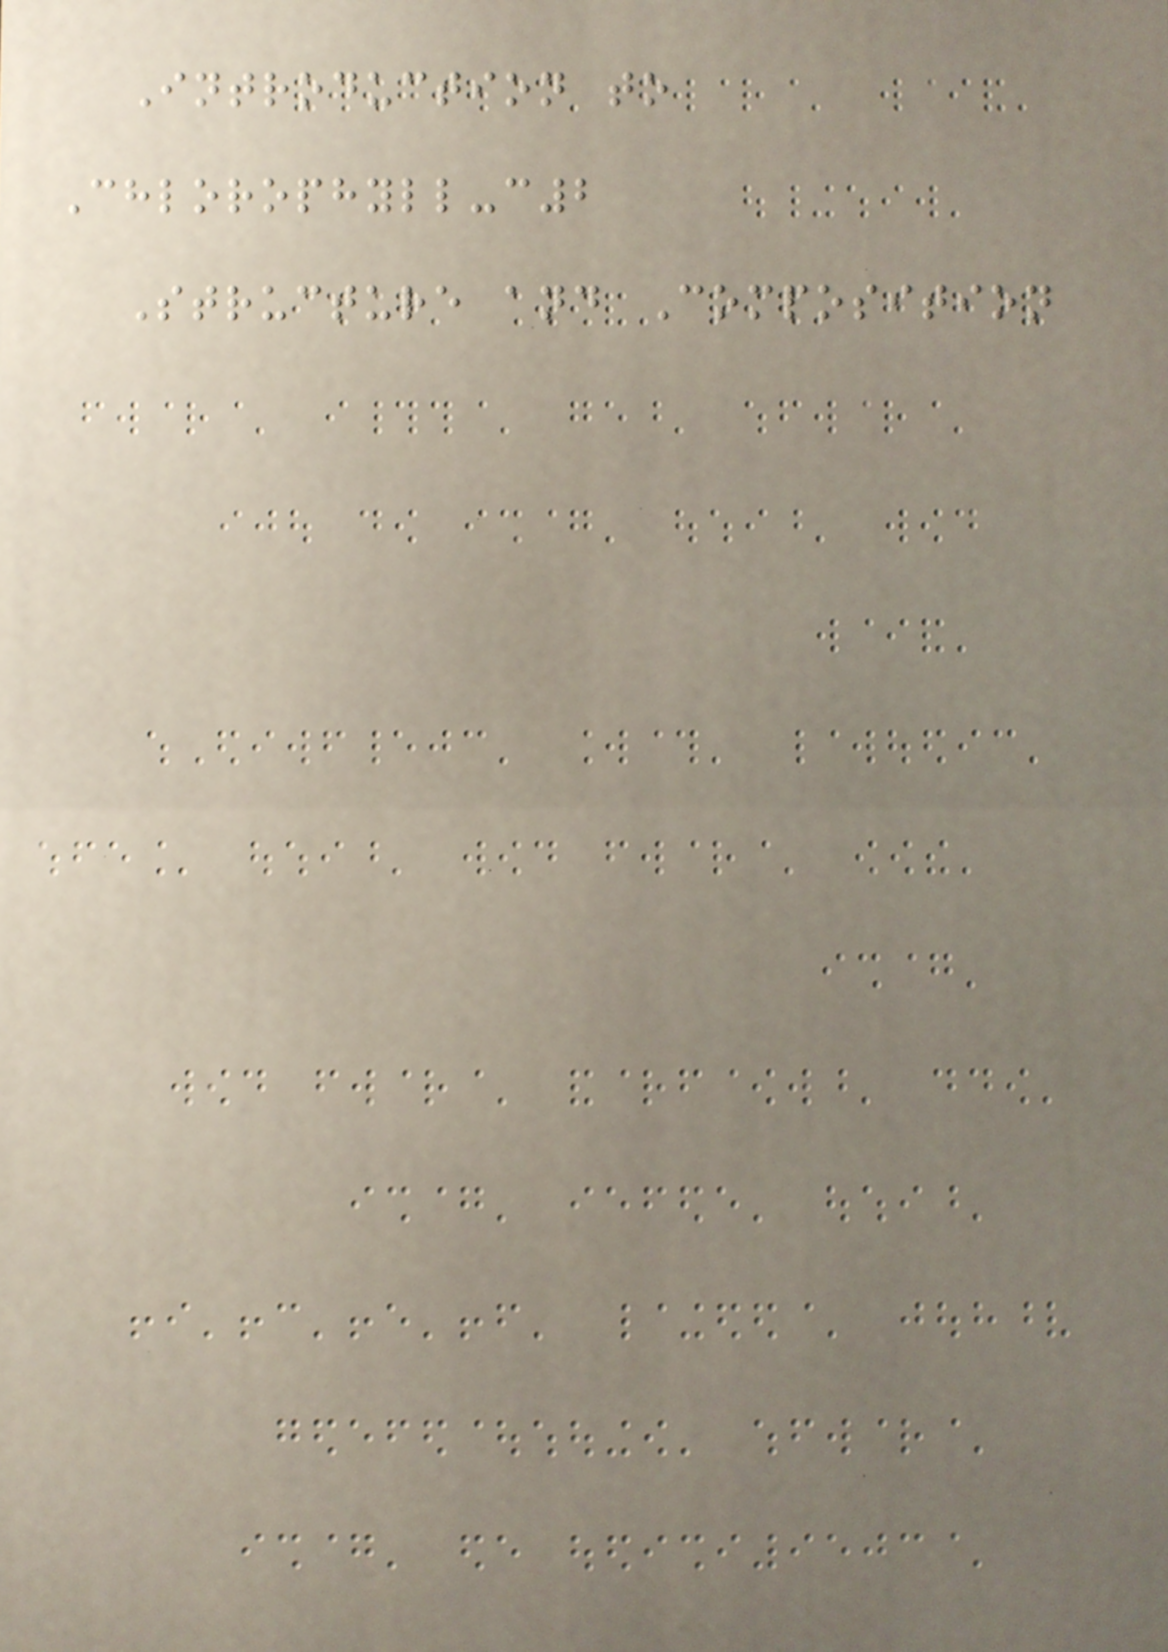Introduction to
Chlorophyll-c2
Structure and Composition
